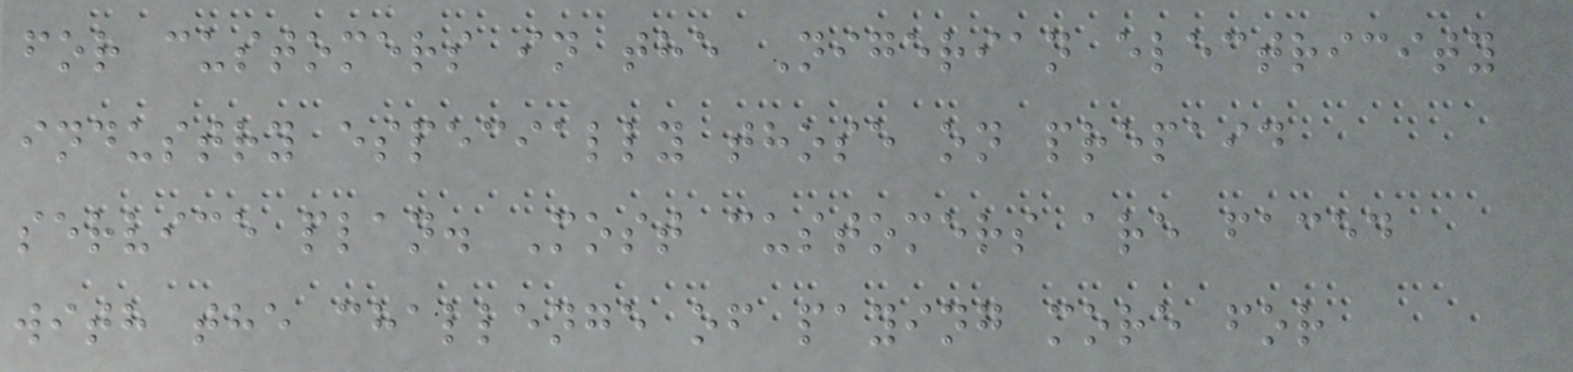for customers in the Nigerian electricity
industry especially those on prepaid
service plan. Most customers are faced
with the challenge of paying more for
